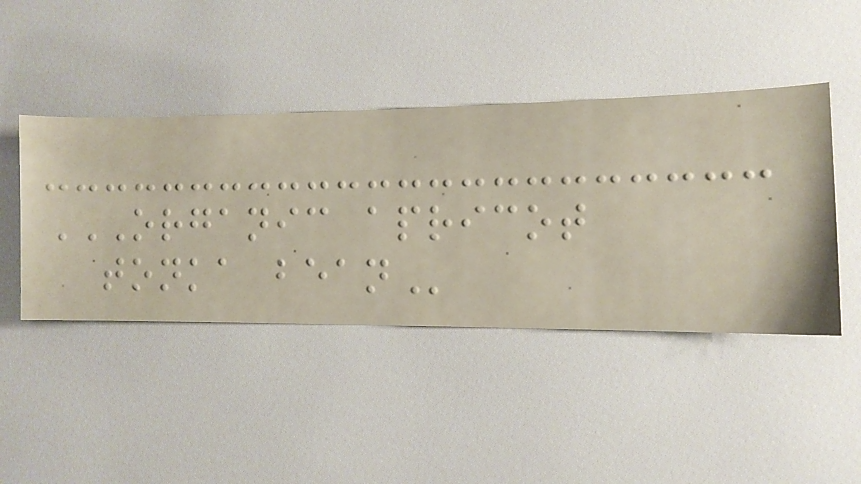ORGANIC APRICOT
TONKA BEAN
